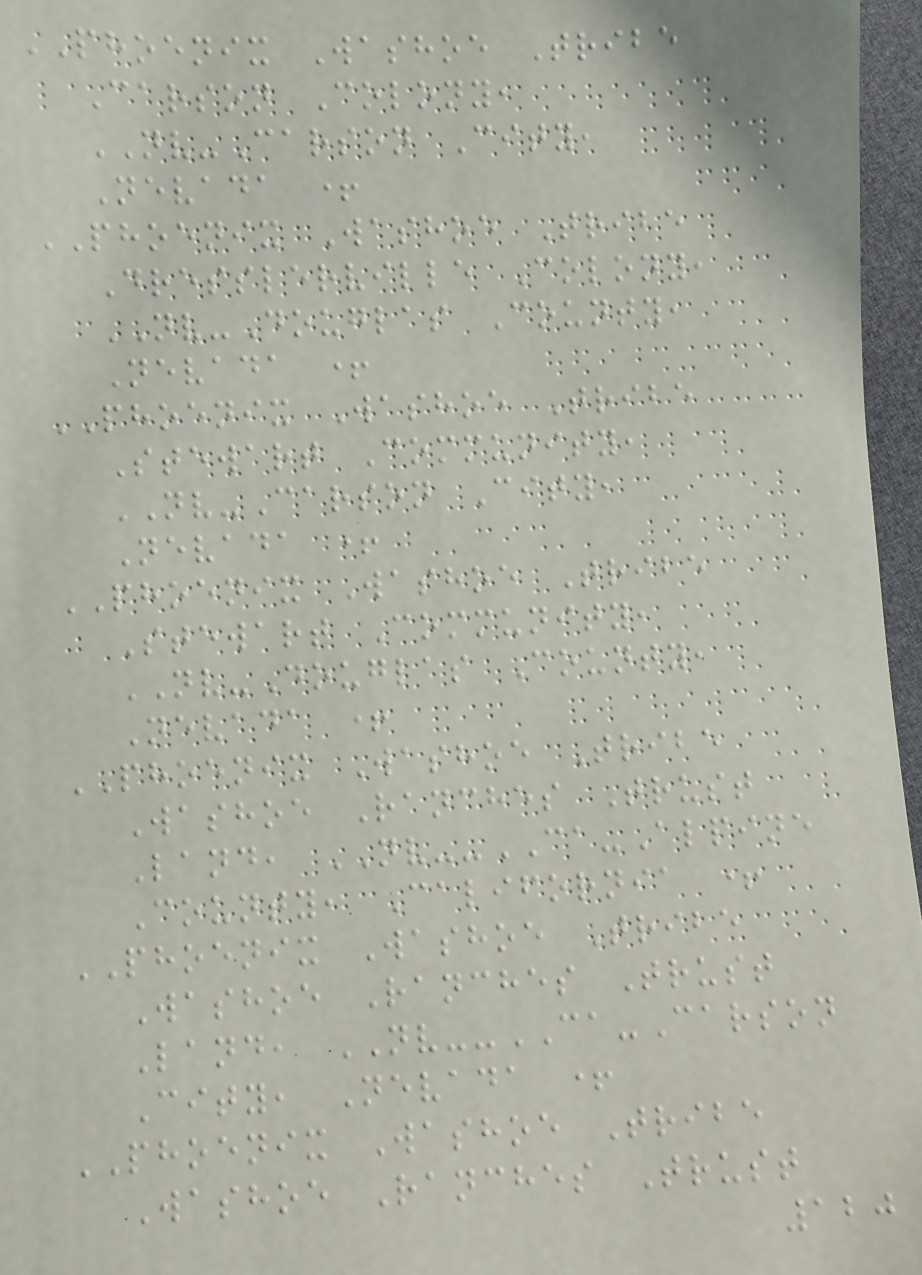PHOENIX Washoe Tribe
Carson Colony,
NV-Carson City,
Nevada +
PHOENIX Washoe Tribe
Dresslerville Colony,
NV-Douglas County,
Nevada +
PHOENIX Washoe Tribe
Stewart Community,
NV-Carson City,
Nevada +
PHOENIX Washoe Tribe
Stewart Community,
NV-Douglas County,
Nevada +
PHOENIX Washoe Tribe
Washoe Ranches Trust
Land, NV--CA-Alpine
County, California +
PHOENIX Washoe Tribe
Washoe Ranches Trust
Land, NV--CA-Carson
City, Nevada +
PHOENIX Washoe Tribe
Washoe Ranches Trust
120
